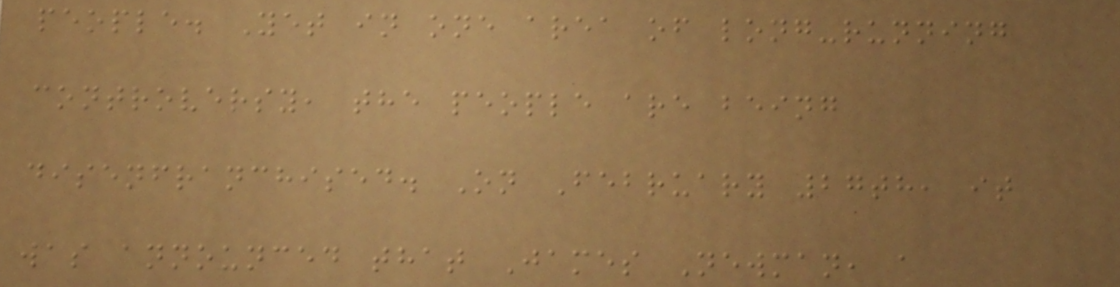people. Yet in one area of long-running
controversy, the people are being
disenfranchised. On February 27th, it
was announced that James Newman, a
